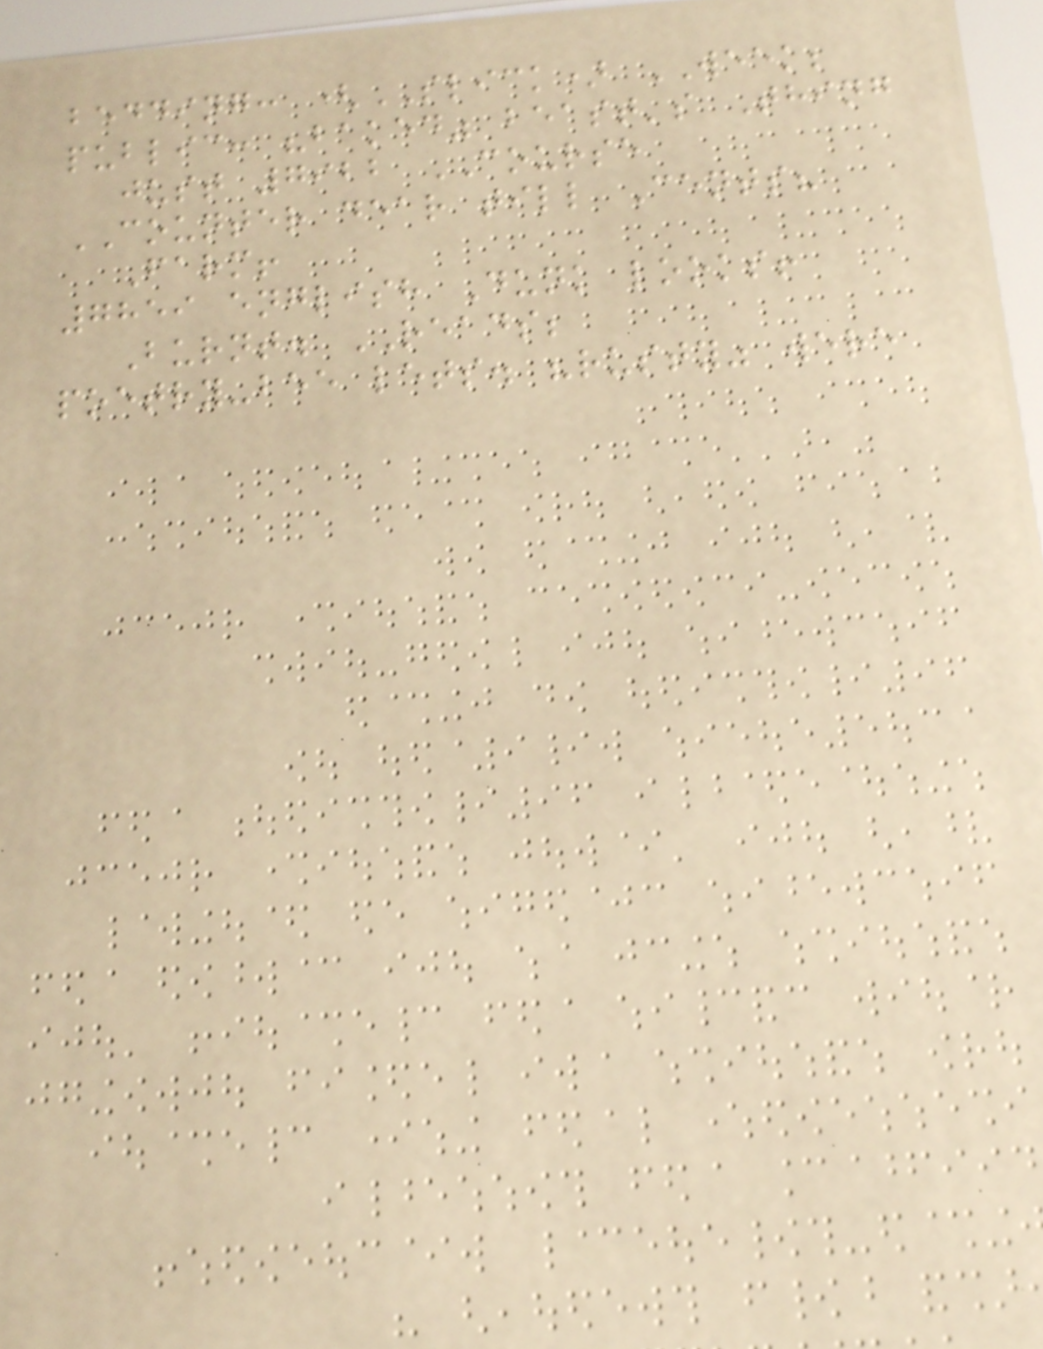bedding: (SLICK) WEEK;
public: "baked" beast's Thing
just 7922 COURSE
COUNTER dear till Cents?
Farm!
7859 english Dunk looks!
Burnt. READS;
poetry-bee lets. "rusty" were
